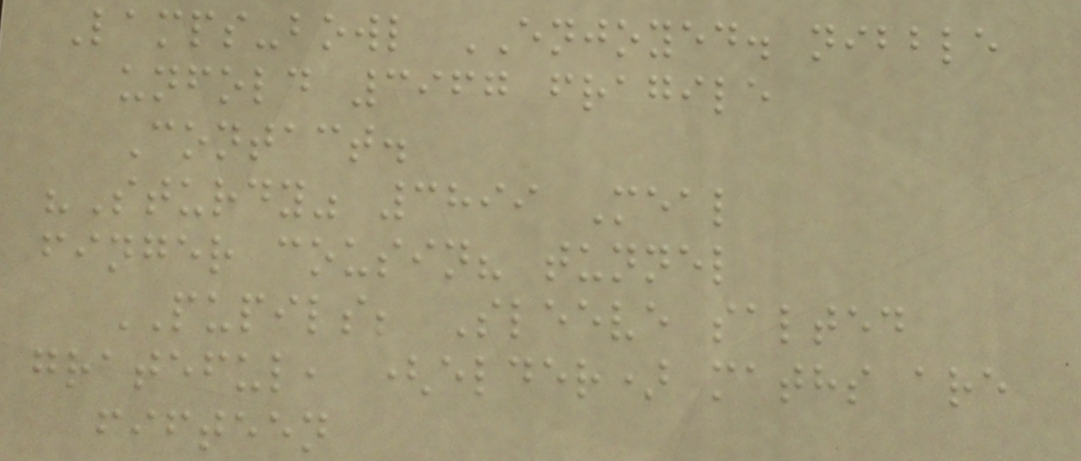Lamps-bowl ENJOYED. nibble
unfold 3967 fragile
Contact.
"Sturdy" 3899 Meal
finger cousin? tunnel
PUPILS; Sleeve salted
grateful, (elder) maths are
fifteen
